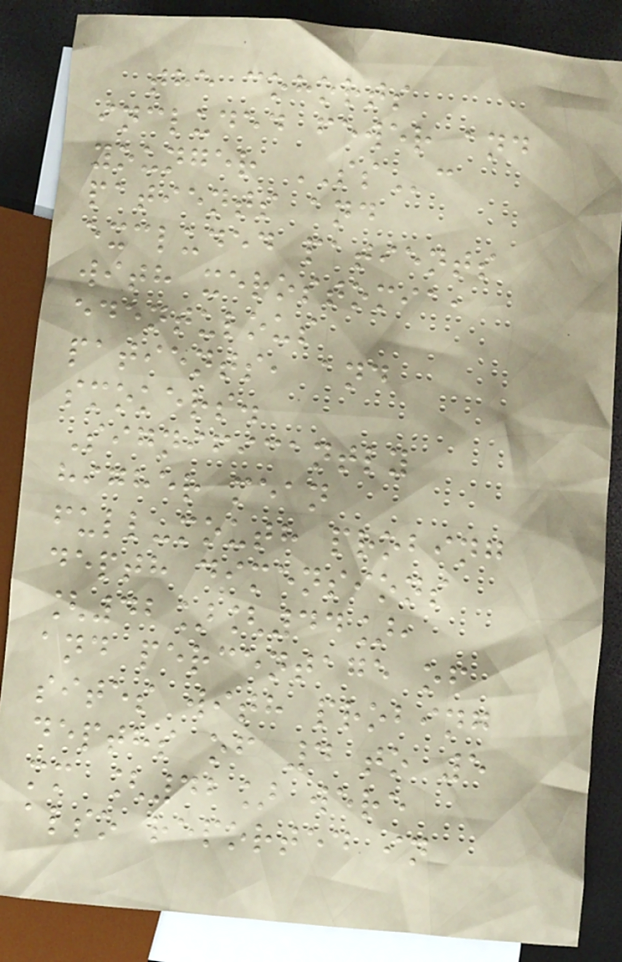the cohorts
included fewer and
younger SSc
patients and
excluded patients
with xerostomia,
edentulous
patients, and
smokers.
Significantly
higher mean
full-mouth probing
depth dimensions
[42][44],
and percentage of
sites with probing
depths of 4 to 5
mm [42] were
also reported in
